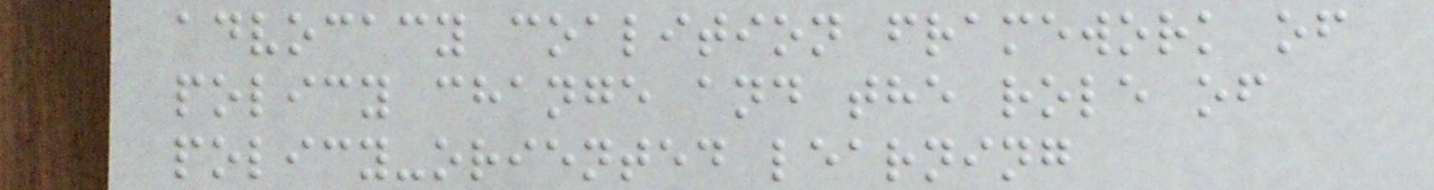advocacy coalition framework of
policy change and the role of
policy-oriented learning
